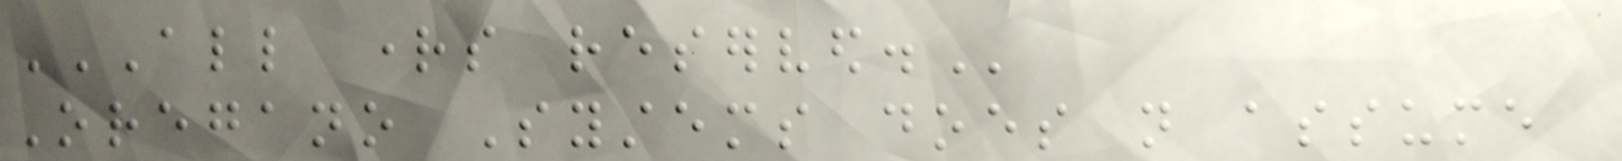ALL RIGHTS RESERVED.
Oregano Systems does not assume
